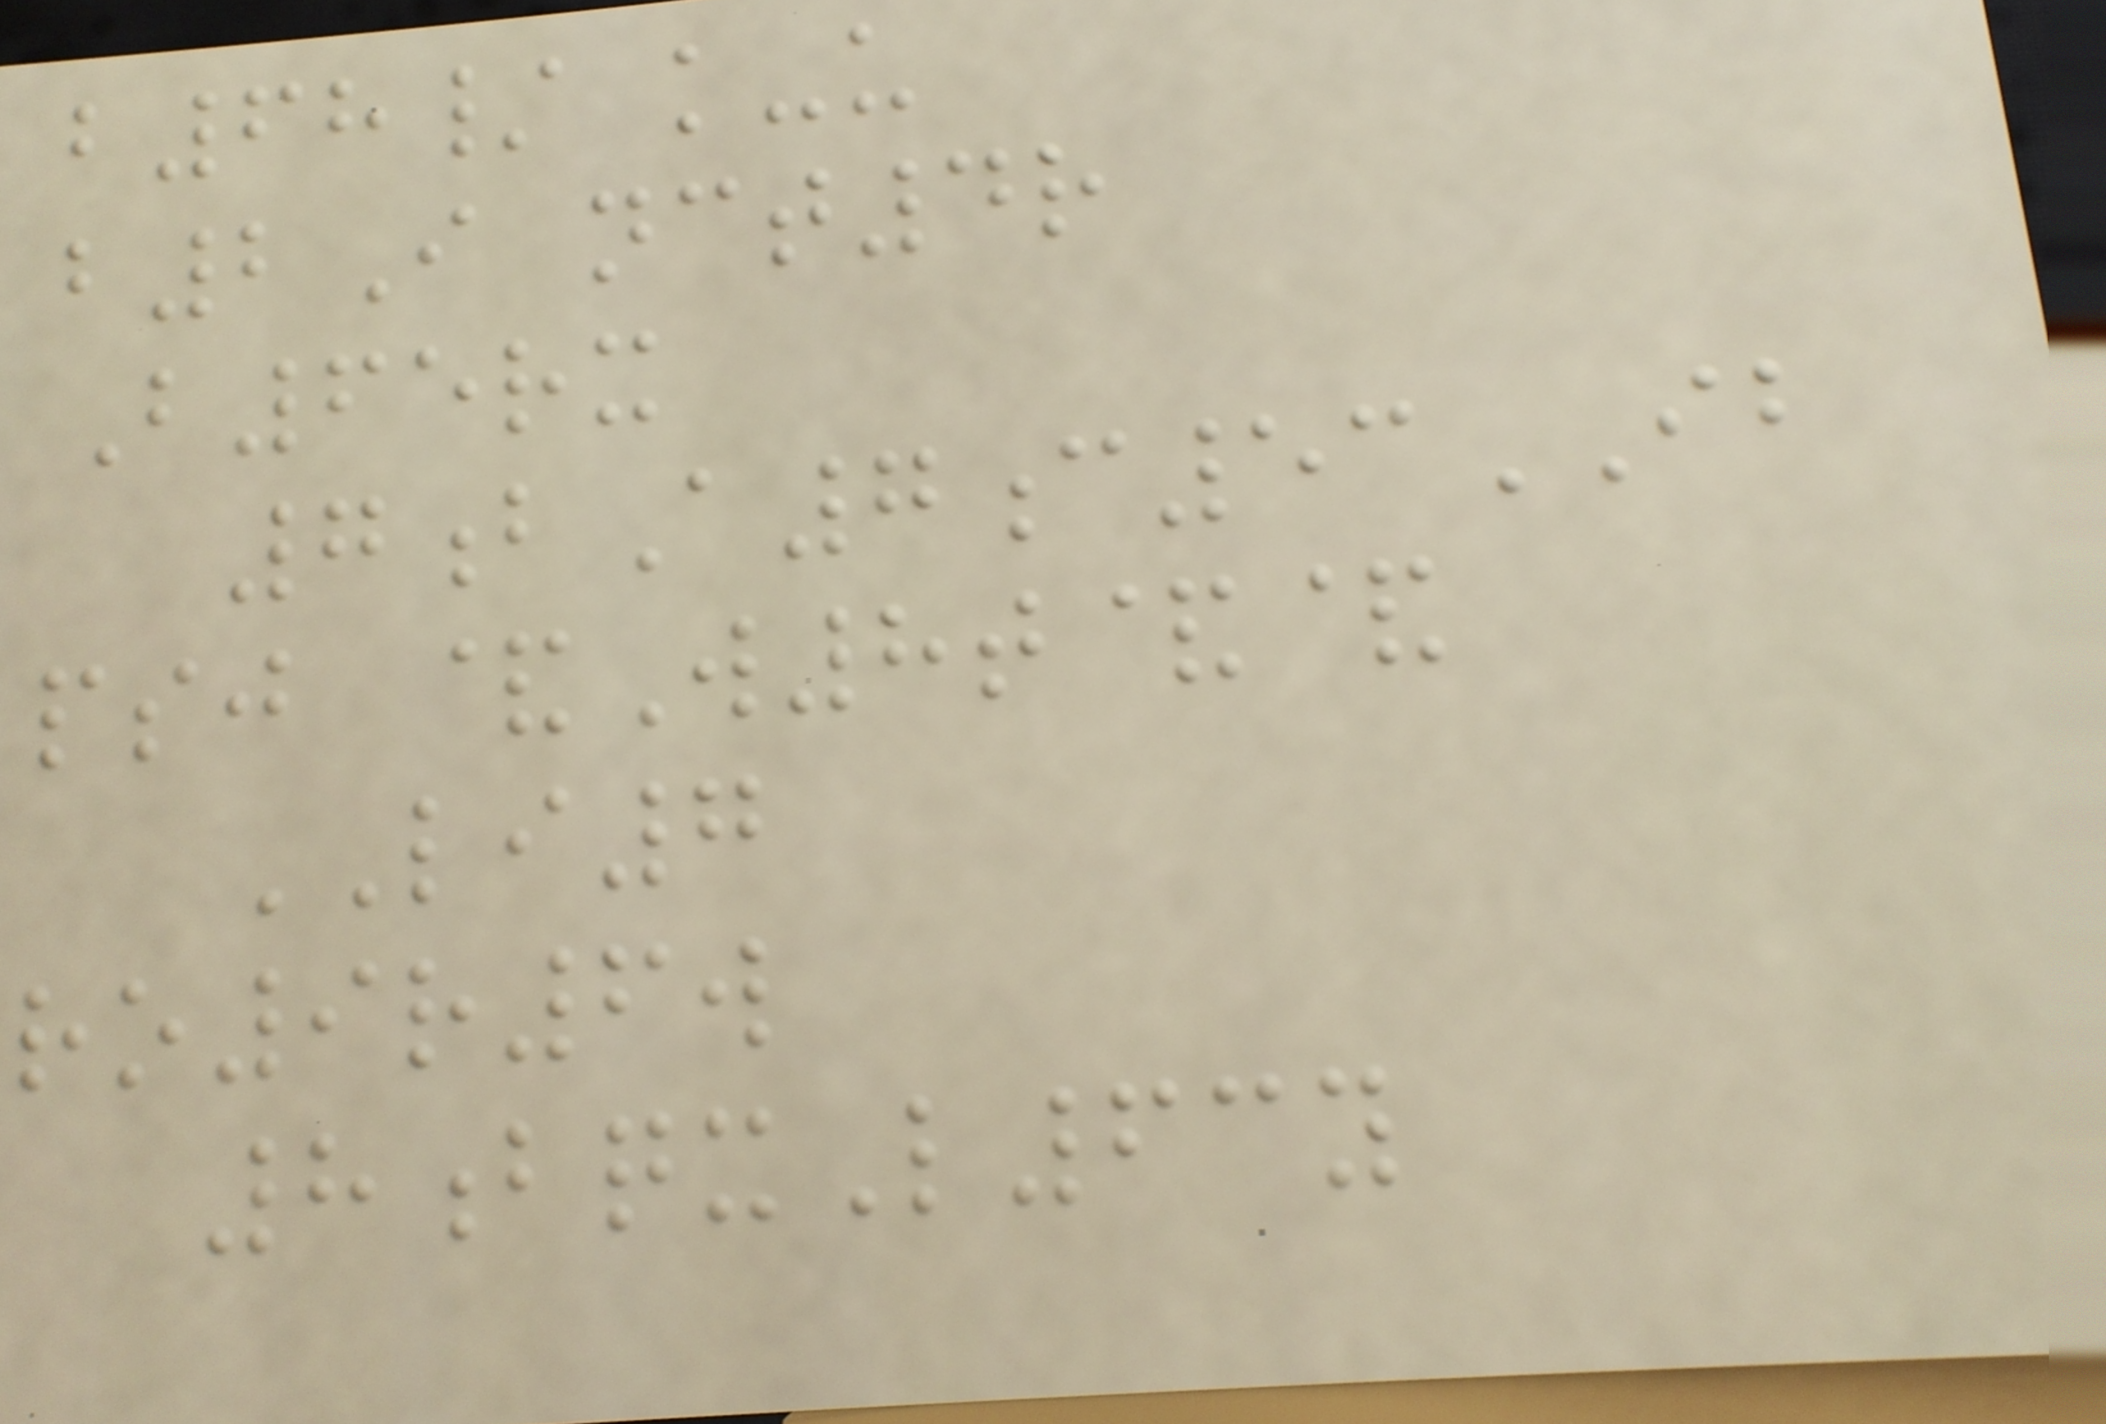b68/ k-u
b2I nct4r
B65rx
7bA7c53IB
psj &W8t&&
LI7
ro9r6w
8bqxL63y
